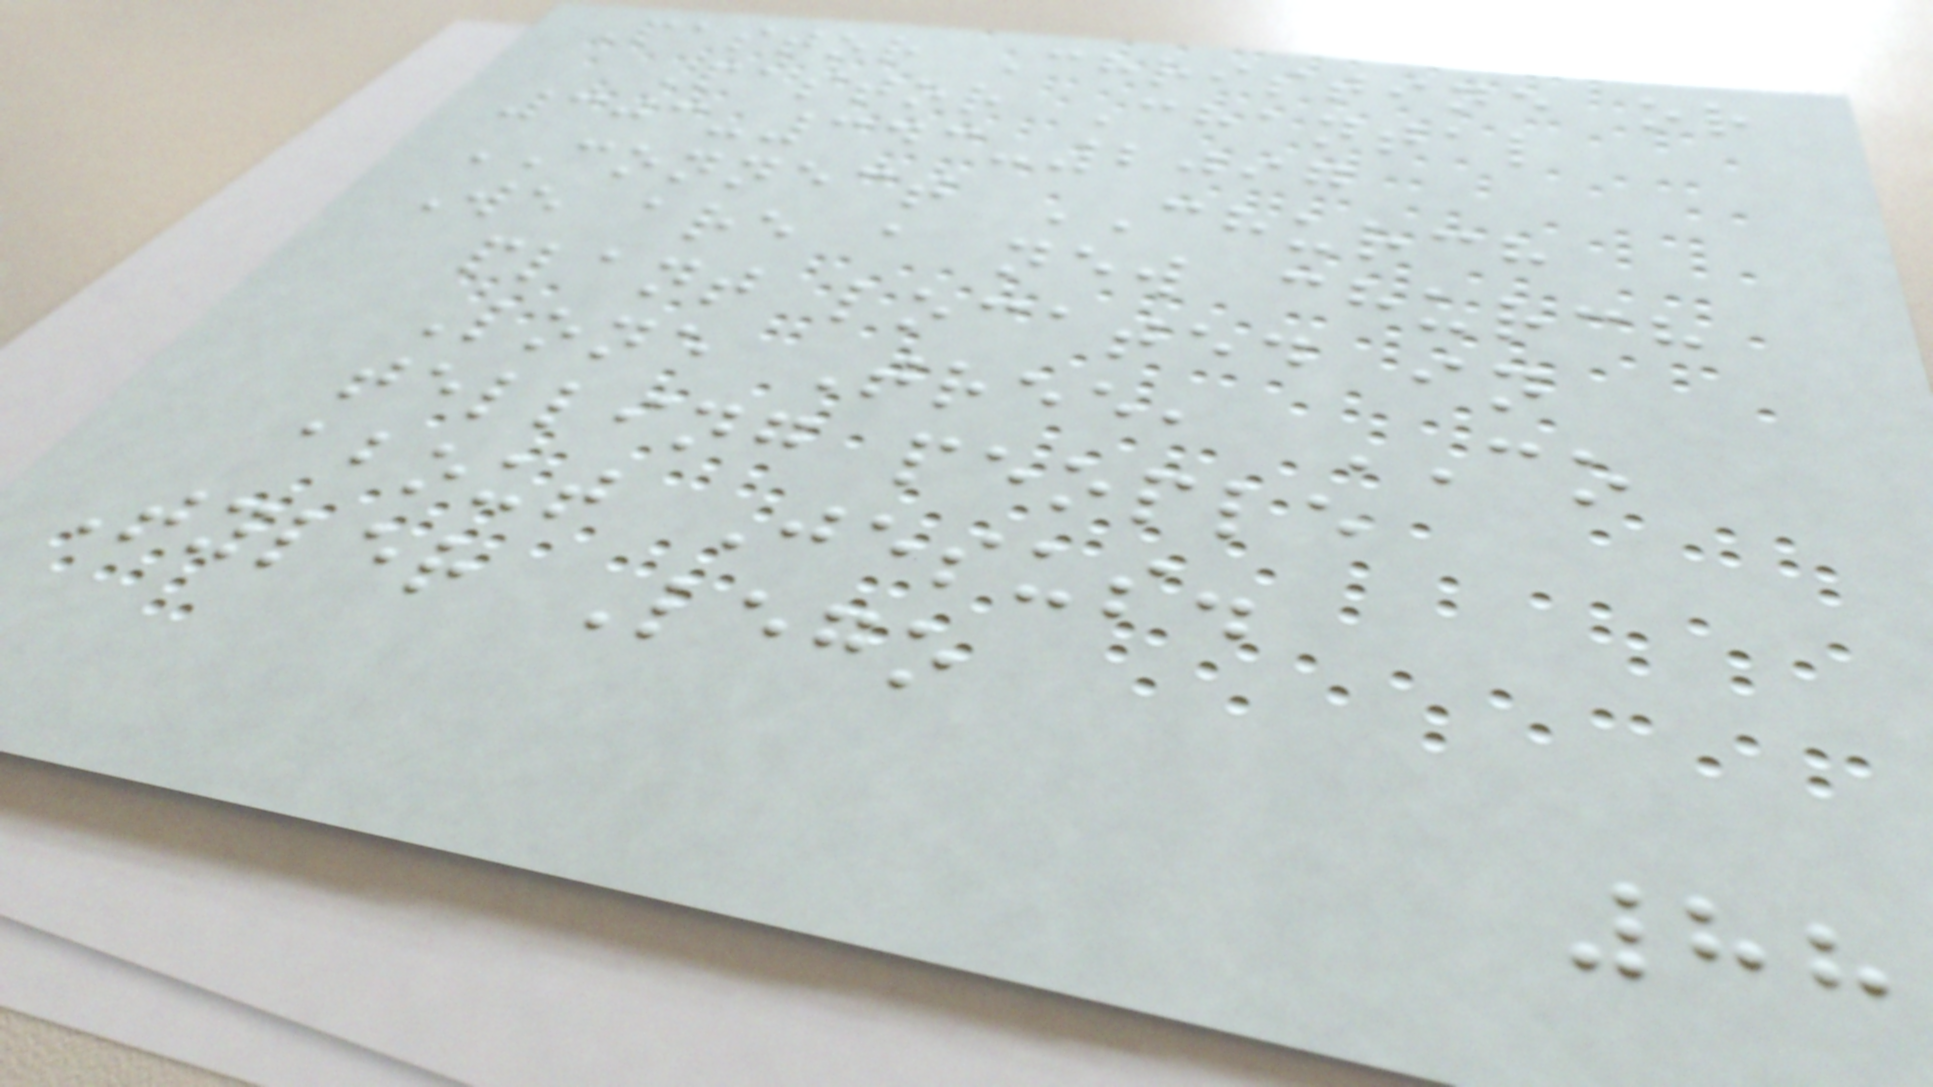Pastor Christine or
Pastor Chantal
303-343-2097
CONNECT CHURCH
We are a new church
plant located in
Lone Tree, CO
telling people
about Jesus.
Tyler Lego
88
